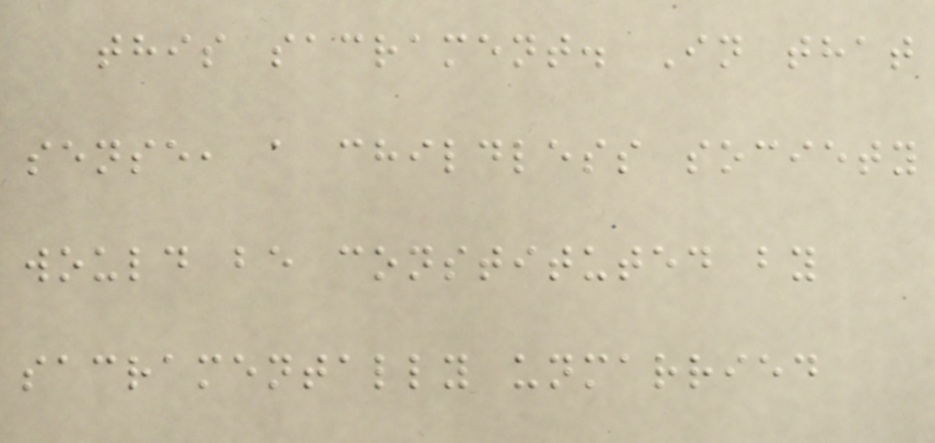this sacrament. In that
sense, a childless society
would be constituted by
sacramentally unmarried
